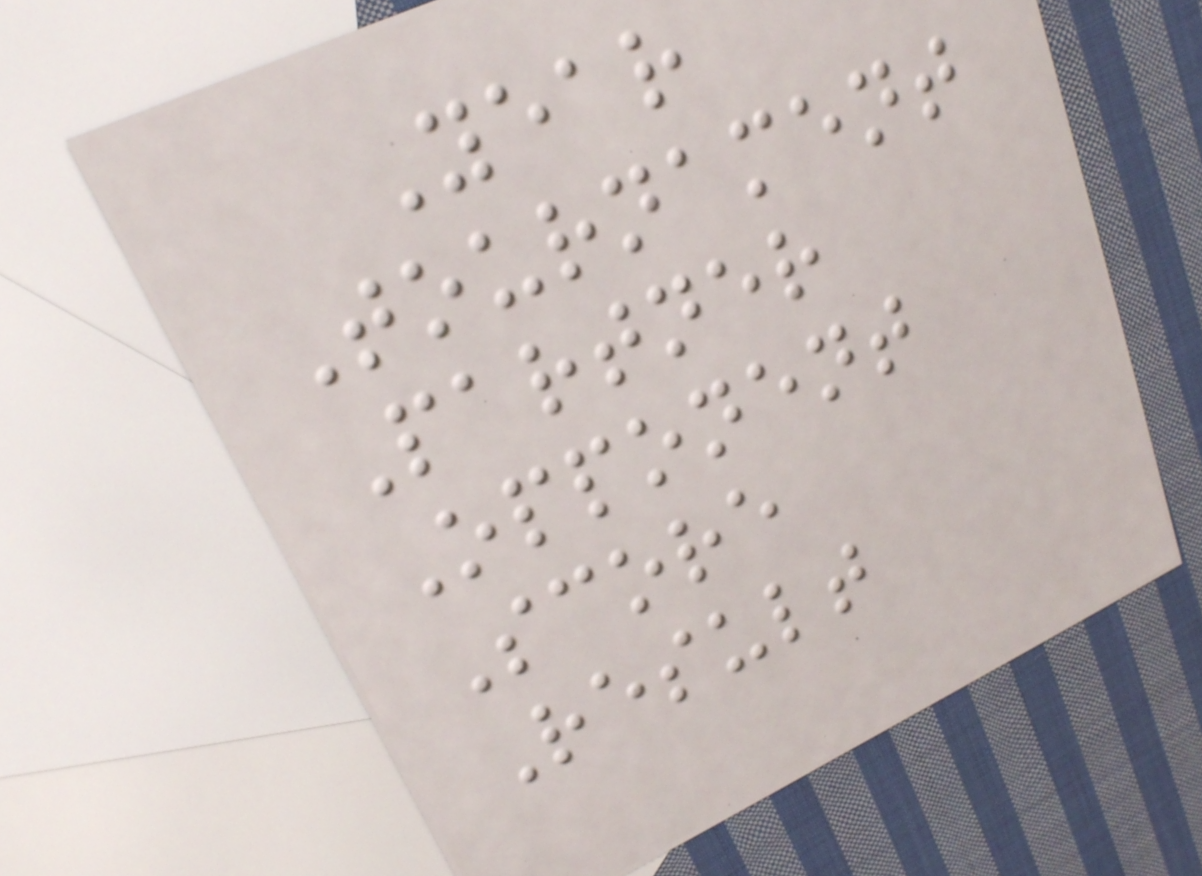Year
Tournament
Partner
Opponent
Score
Result
